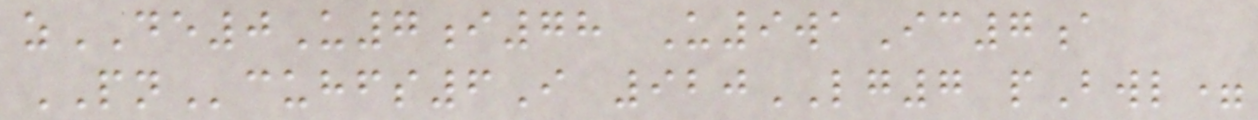zDE0U7i78 U9waIc7a
PNcuhfs6I 920LG7 pBwl=
